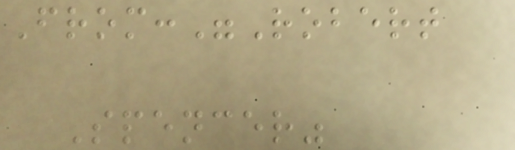From:"Robert
Spencer"
